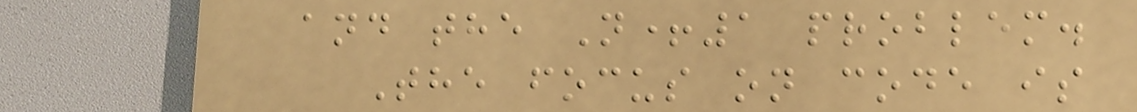and the N+1 problem.
The focus on code is
